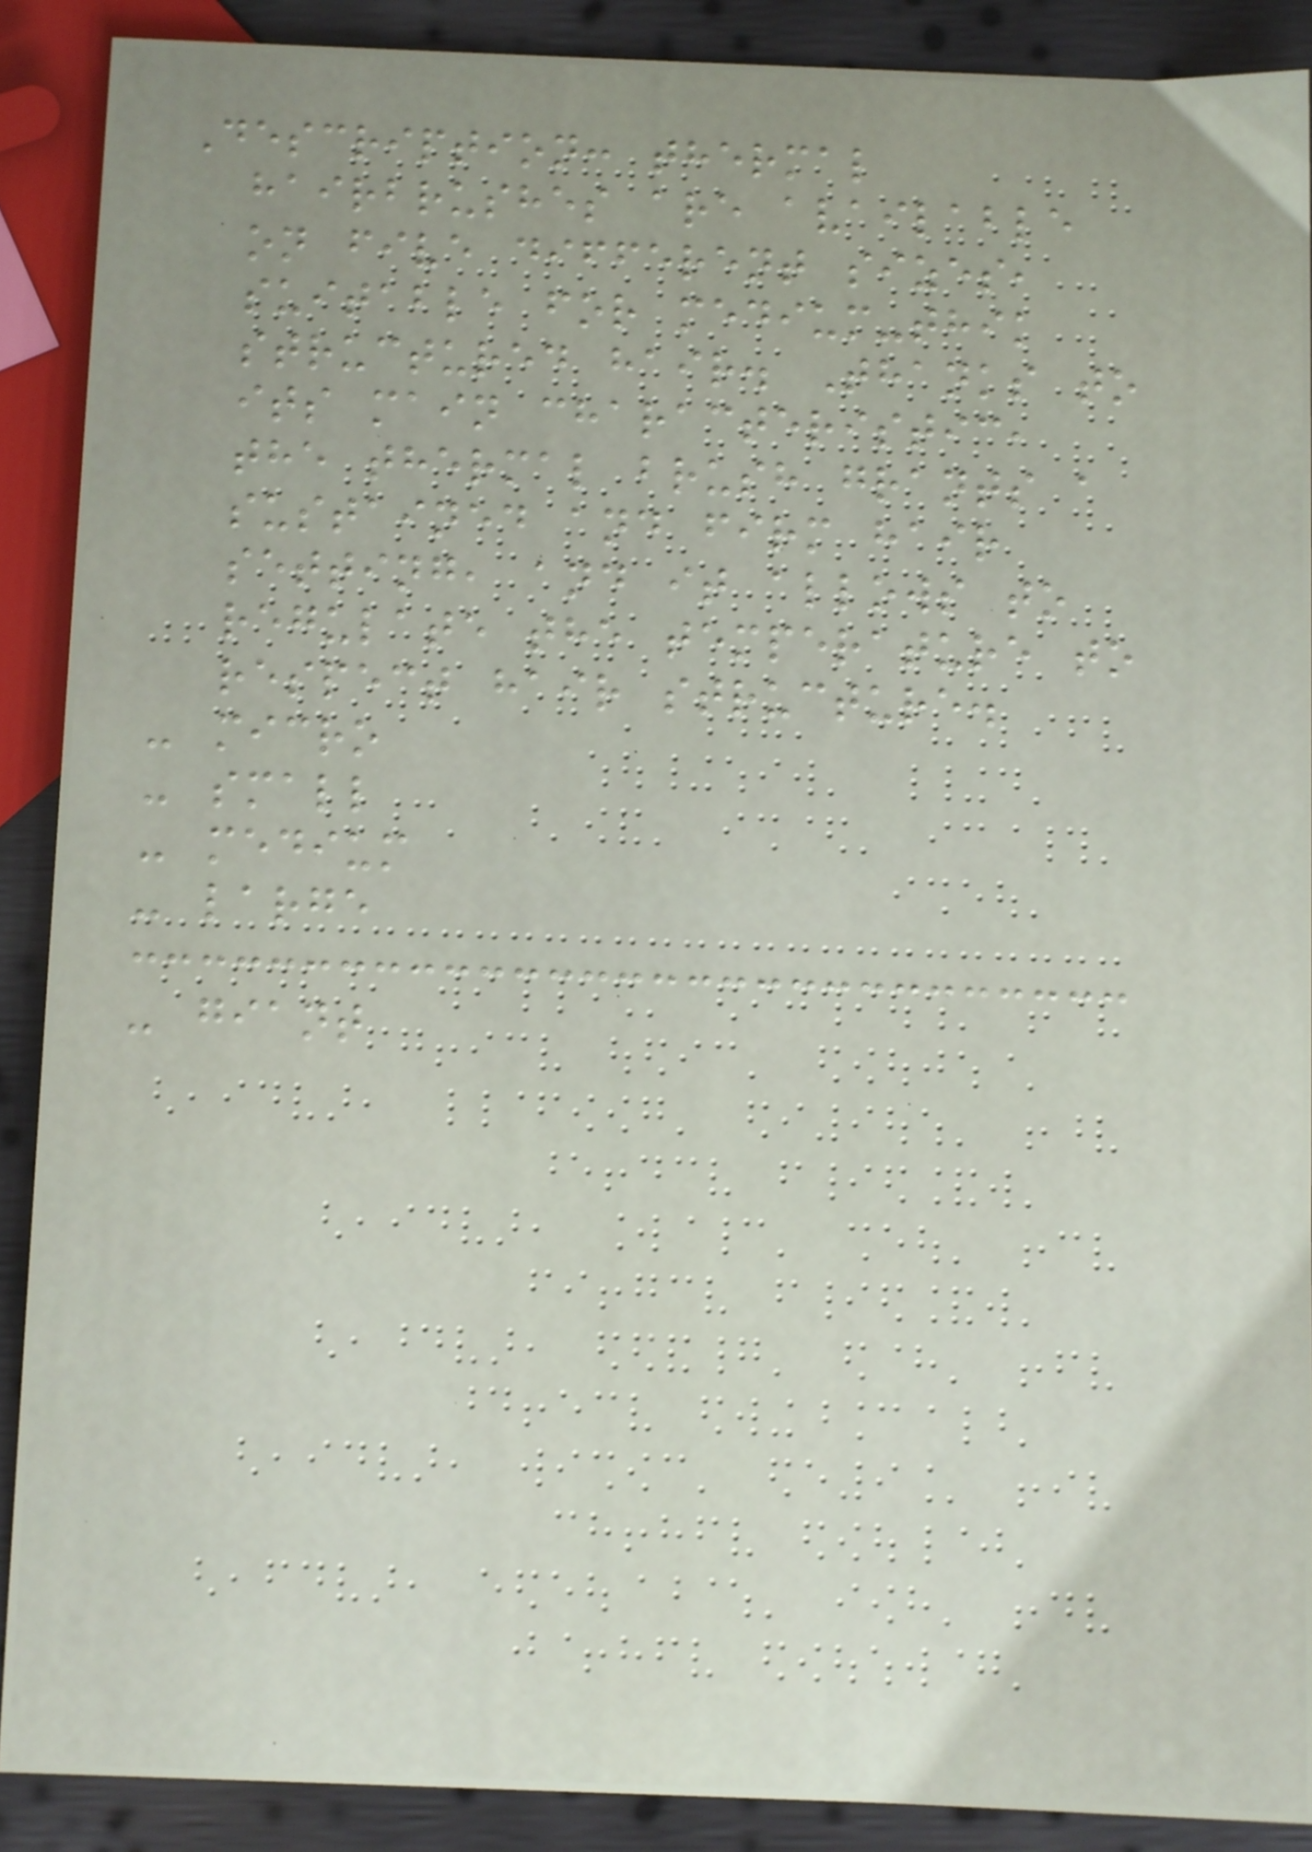Description: thermal
hairbrushes are available
on five different sizes,
suitable for medium-thik
structured hair. Thanks to
its main characteristic,
the thermal brush grants a
sustained and firm hair
setting, and it allows to
regulate the temperature to
respect hair structure.
- micro
- small
- medium
- large
- giant
